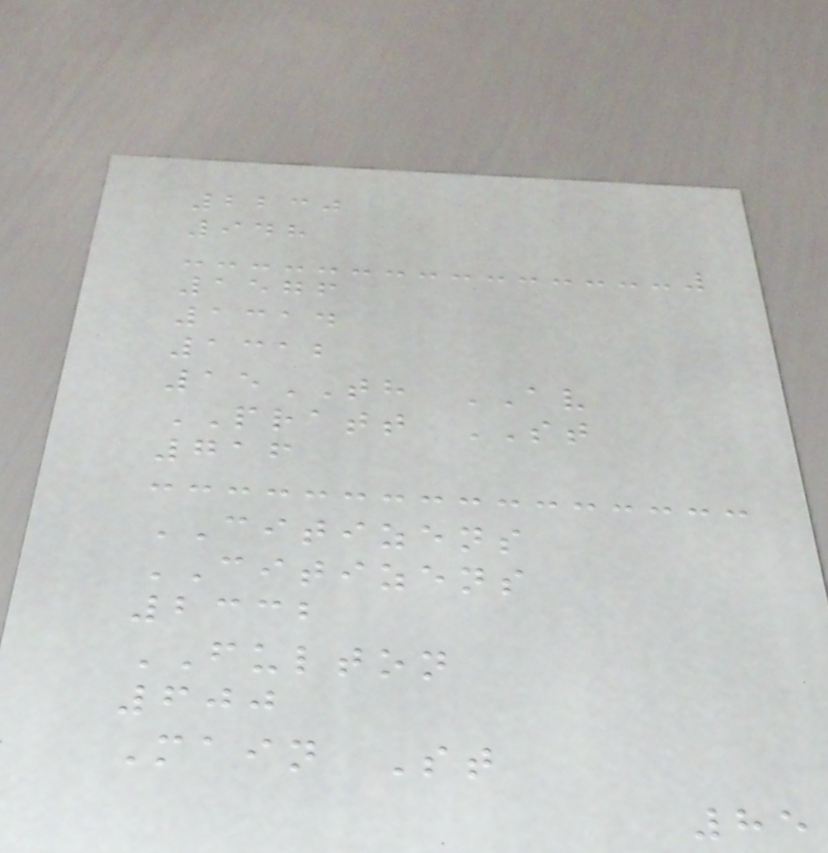2230
948
1576
1314
1312
15TH AV
PRATT ST
716
CITIZENS
CITIZENS
2332
FULTON
600
Main St
85
